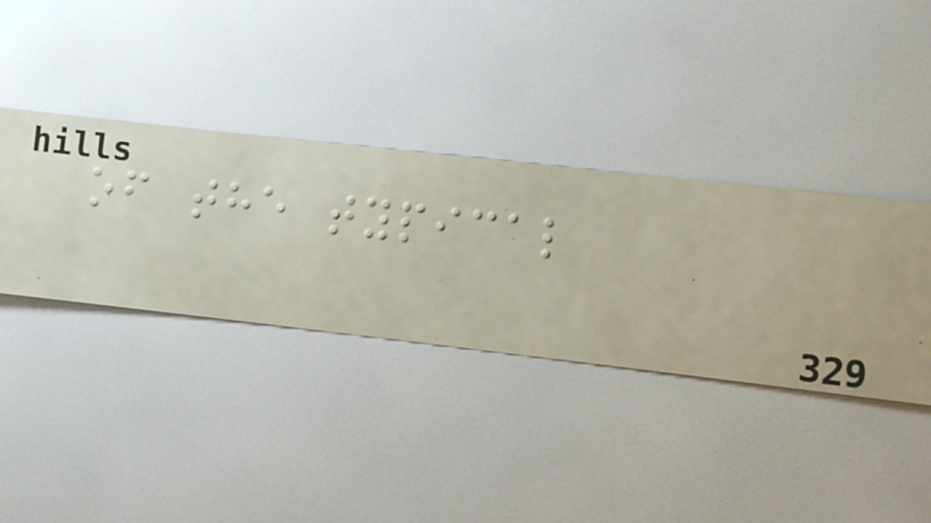of the typical
